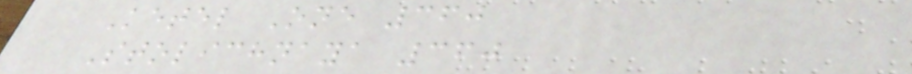Ketel One 360
Stolichnaya 360
